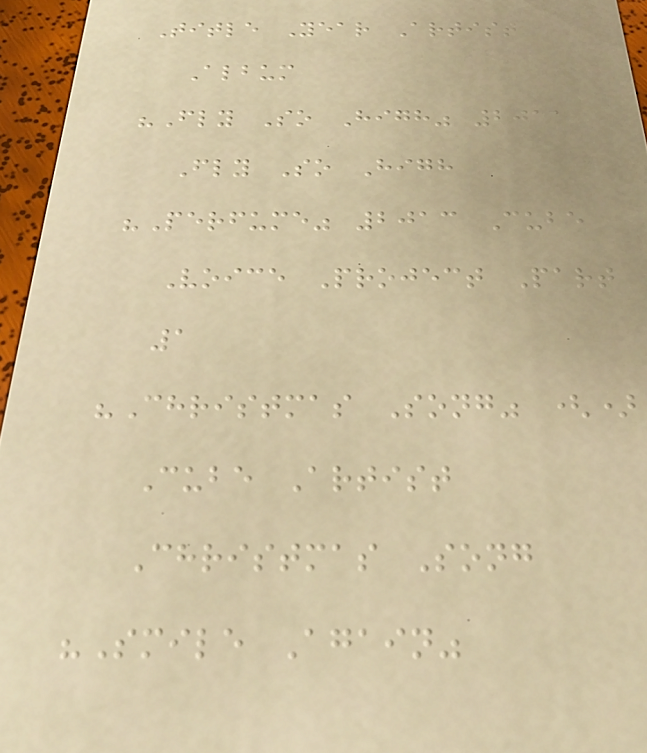Title Year Artist
Album
"Fly So High" 2011
Fly So High
"Perfume" 2013 Cube
Voice Project Part
1
"Christmas Song" ()
Cube Artist
Christmas Song
"Smile Again"
